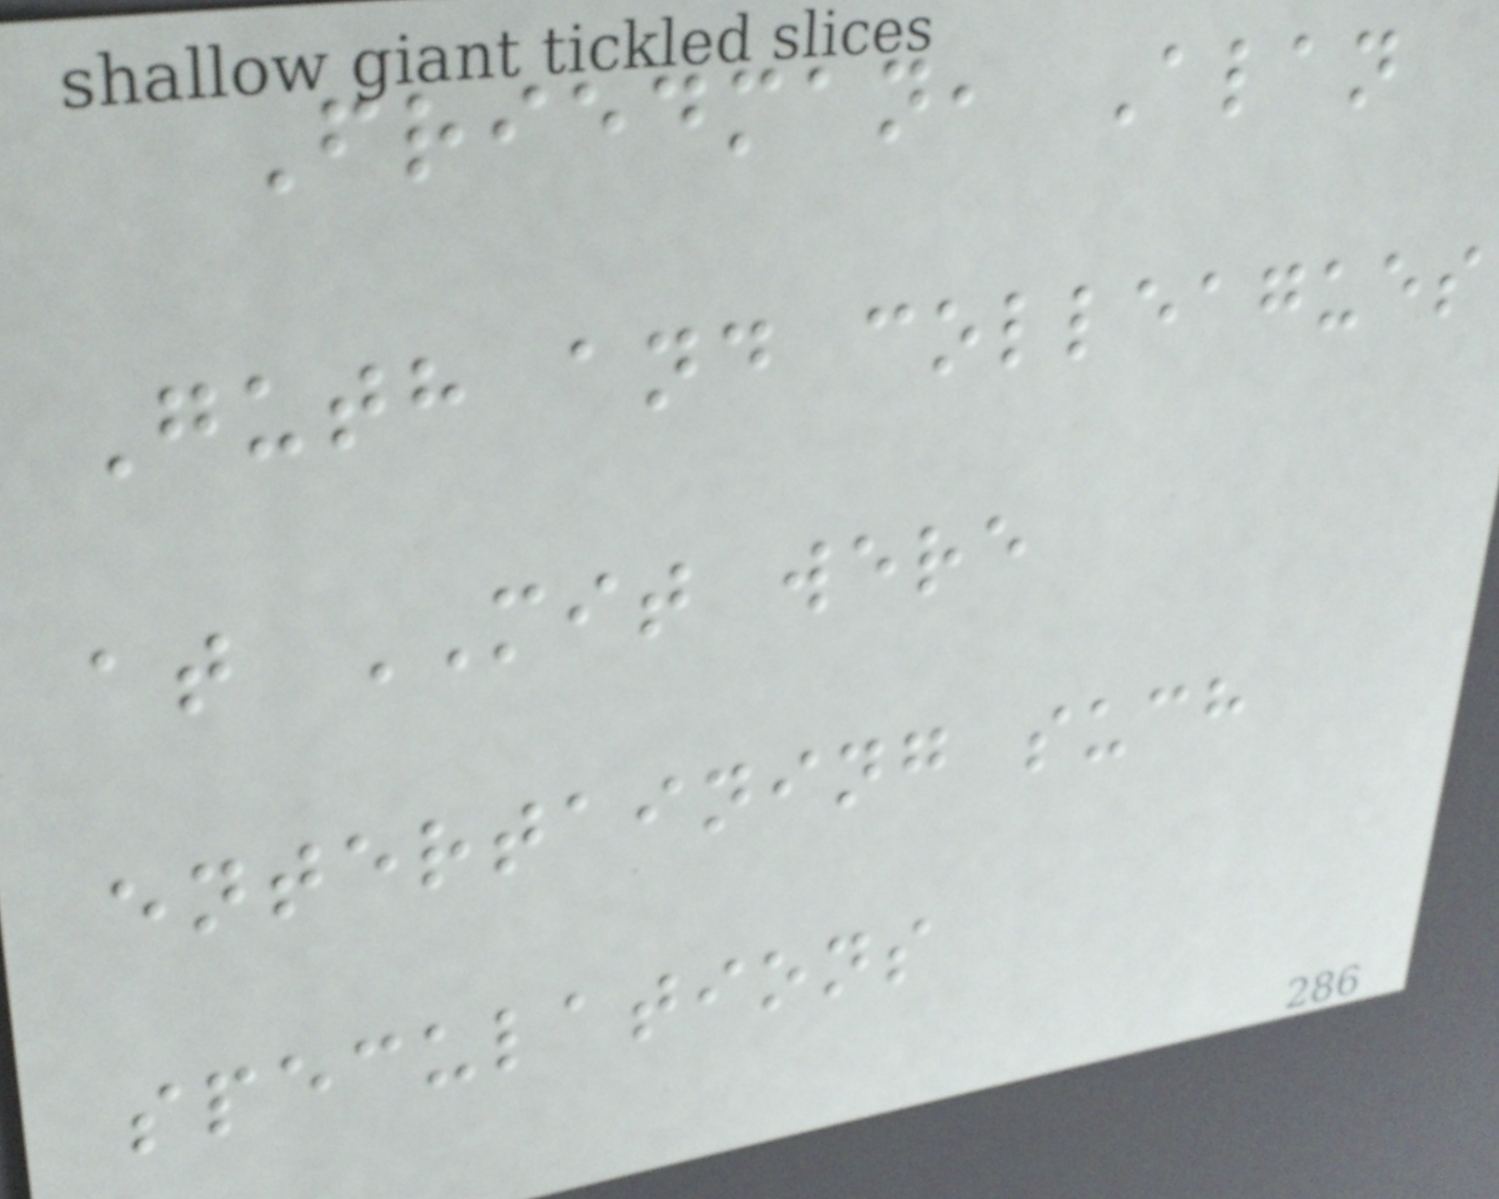Friedman, Alan
Guth and colleagues
at MIT were
entertaining such
speculations
